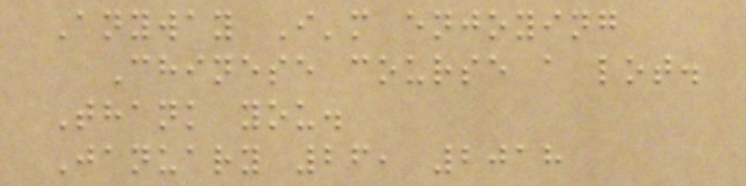Anyway I'm enjoying
Chinese course a lot.
Thank you.
January 26, 2018
